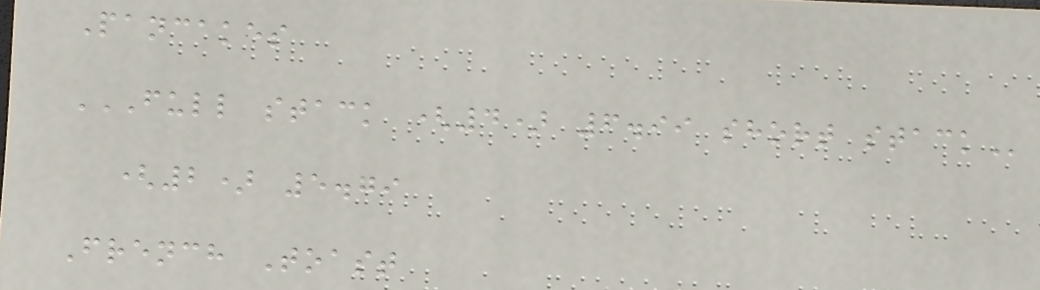Pancakes
FULL STACK (4) 6.99 SHORT STACK
(2) 5.79
French Toast
